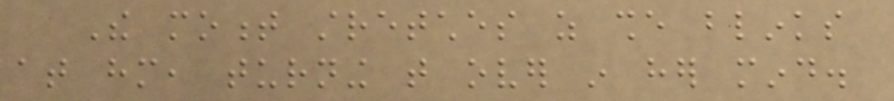The moment stretches as she blinks
at him, turning that over in her mind.
